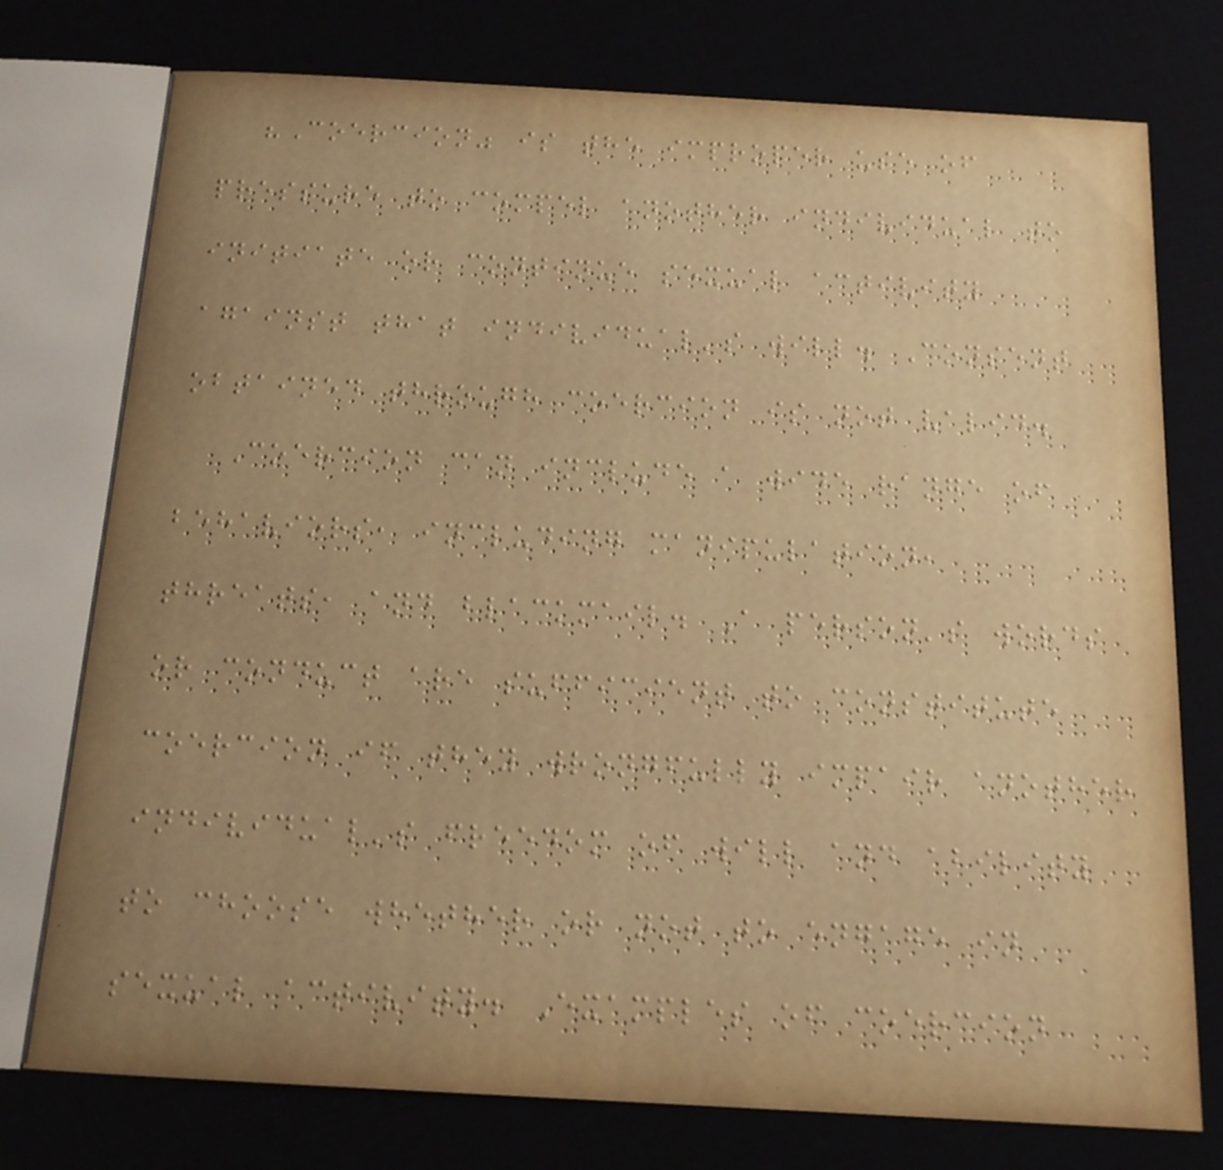"Coercion" is the improper use of
pressure to compel another individual to
initiate or continue sexual activity
against that individual's will. Consent
obtained through coercion is not valid.
Coercion can include a wide range of
behaviors, including manipulation,
threats, and blackmail. A person's words
or conduct are sufficient to constitute
coercion if they wrongfully impair another
individual's freedom of will and ability
to choose whether or not to engage in
sexual activity. Examples of coercion
